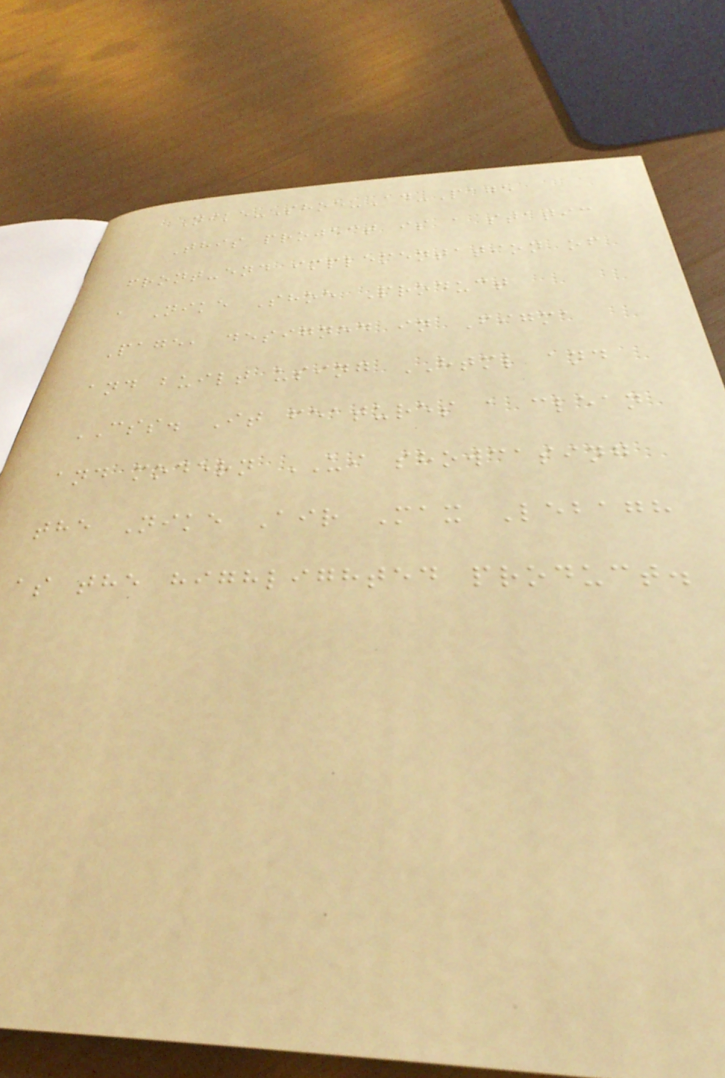Nike-Shoe-Ad-Page
This project is a static
front-end implementation of
a Nike Shoe Product
Page, designed in Figma
and built using HTML and
CSS. It features a clean
and modern UI showcasing
the Nike Air Max Lebagh
as the highlighted product.
